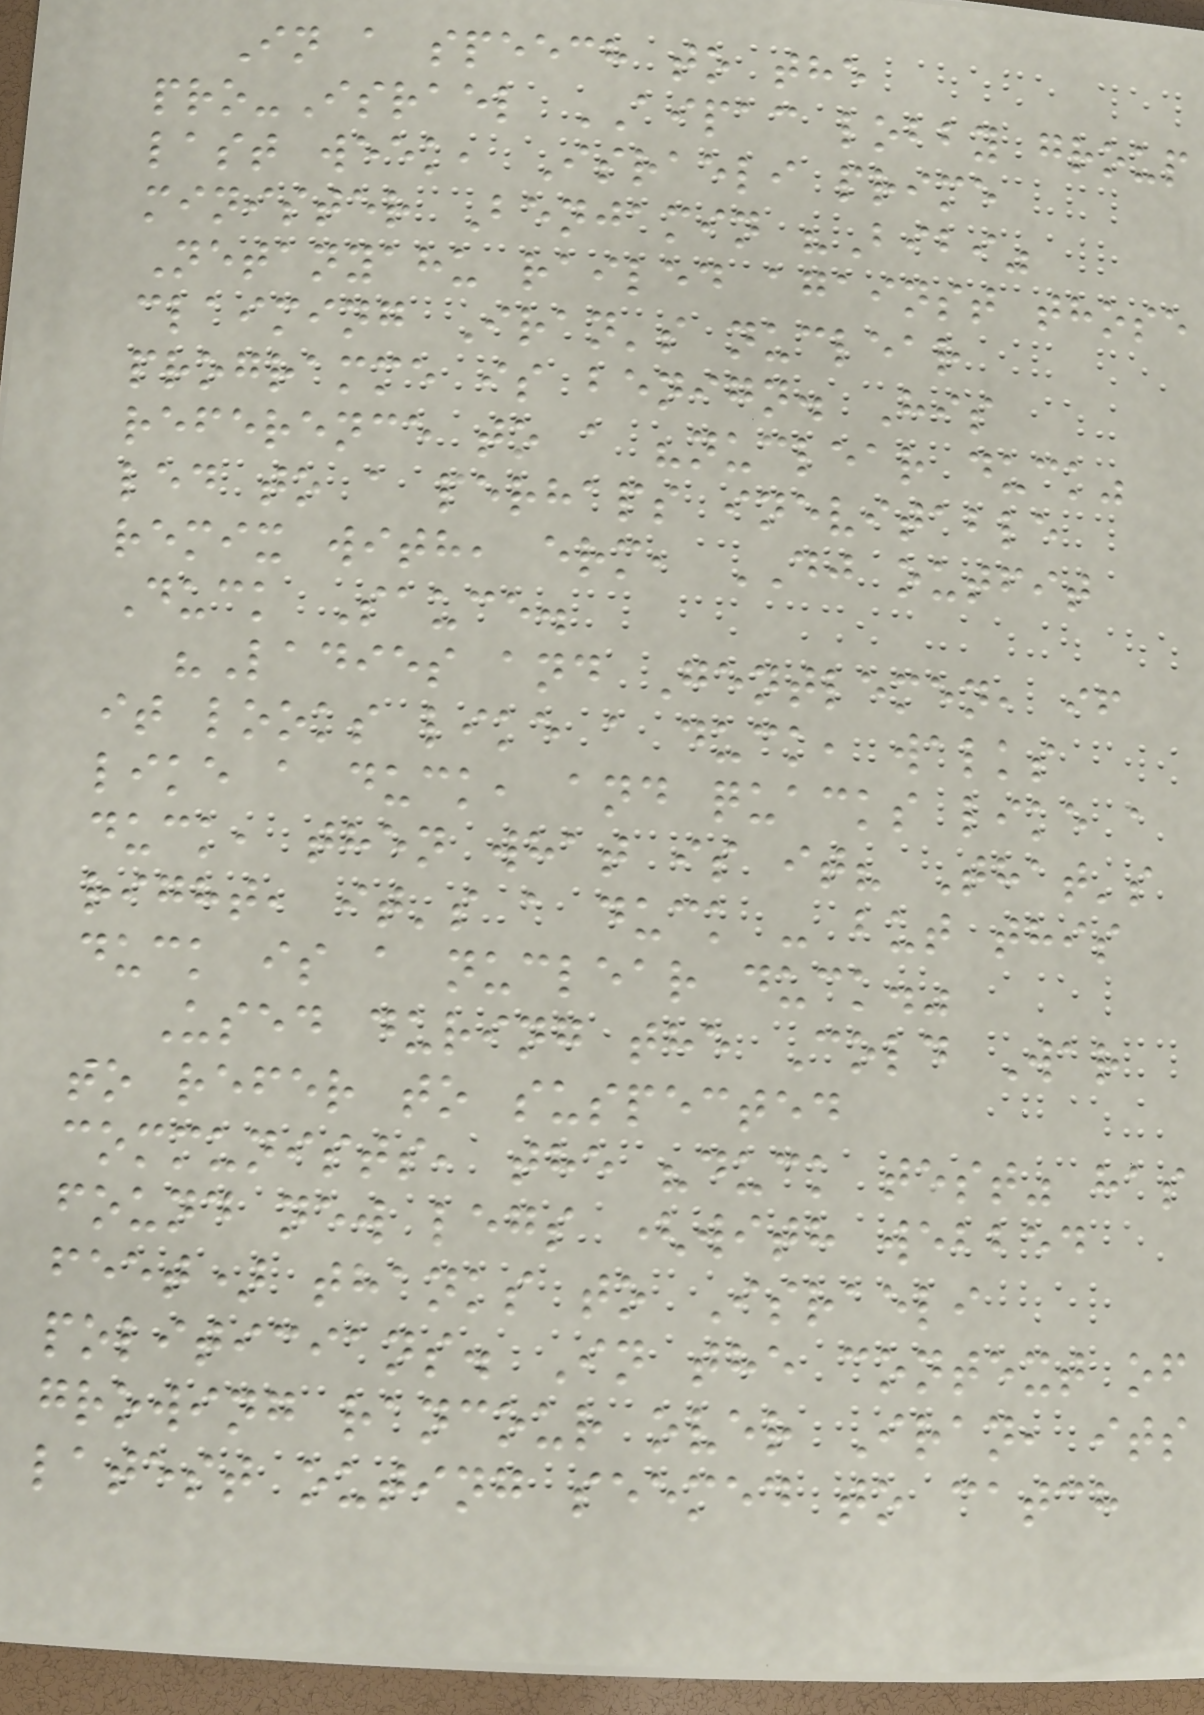In a speech to the
pro-Israel AIPAC lobby group
last week, Israeli prime
minister Benjamin "Bibi"
Netanyahu railed against those
claiming Iran's nuclear
programme is benign. His
reference to a "nuclear duck"
led to a perhaps inevitable
remix with, erm, DJ outfit
Duck Sauce.
"Ladies and Gentlemen, if
it looks like a duck, walks
like a duck, and quacks like a
duck, then what is it? That's
right, it's a duck - but this
duck is a nuclear duck."
Used during the Cold War
to refer to suspected
communists, the "duck test" has
found new legs (with webbed
feet) thanks to Israeli
politicians. In the context of
growing rancour over Iran, its
latest outing seemed to catch
